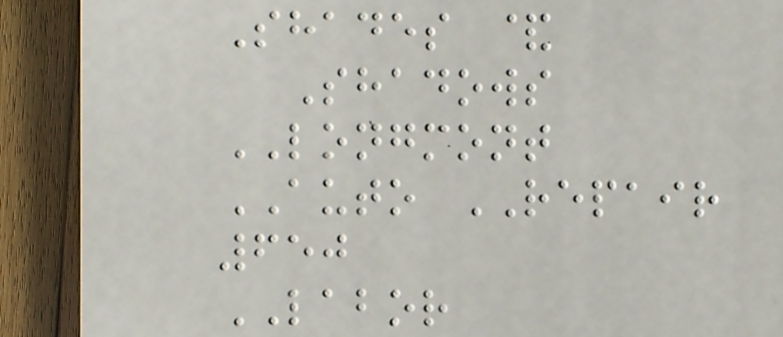Shades &
Shadows
LONGMONT
AUTO REPAIR
650
LABOR
